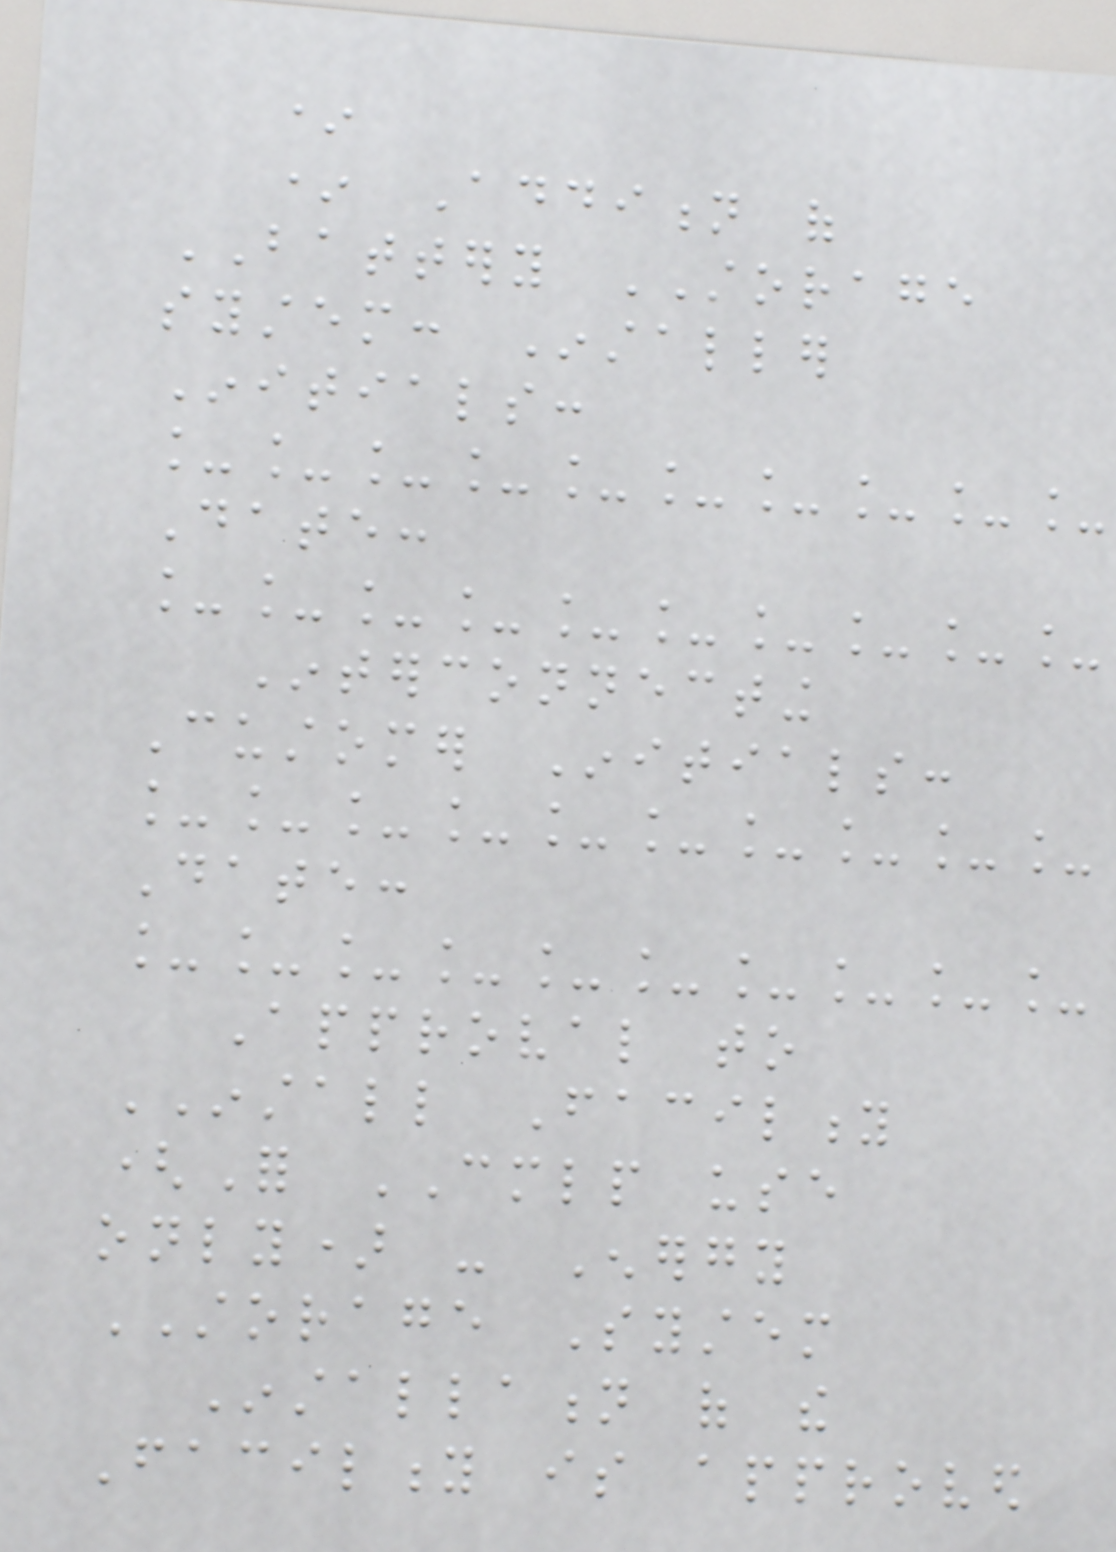*
* Addition of
BATTERY STORAGE
system: Installer
Initials:
__________
Date:
__________
Interconnecting
Customer Initials:
__________
Date:
__________
Approval to
INSTALL Facility
(For CMLP use
only) - Energy
STORAGE System
Installation of the
Facility is approved
